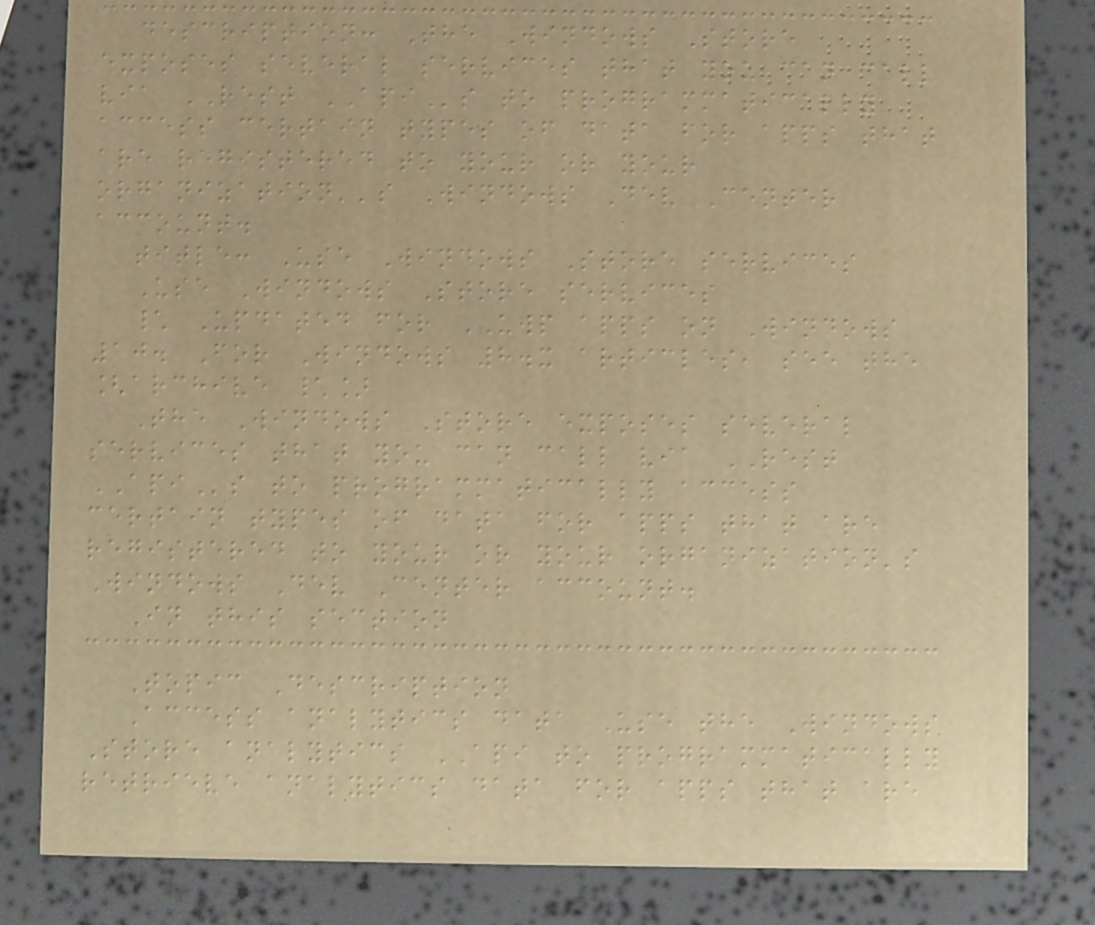description: The Windows Store
exposes several services that you can call
via REST APIs to programmatically
access certain types of data for apps that
are registered to your or your
organization''s Windows Dev Center
account.
title: Use Windows Store services
Use Windows Store services
\ Updated for UWP apps on Windows
10. For Windows 8.x articles, see the
[archive \]
The Windows Store exposes several
services that you can call via REST
APIs to programmatically access
certain types of data for apps that are
registered to your or your organization's
Windows Dev Center account.
In this section
Topic Description
Access analytics data Use the Windows
Store analytics API to programmatically
retrieve analytics data for apps that are
